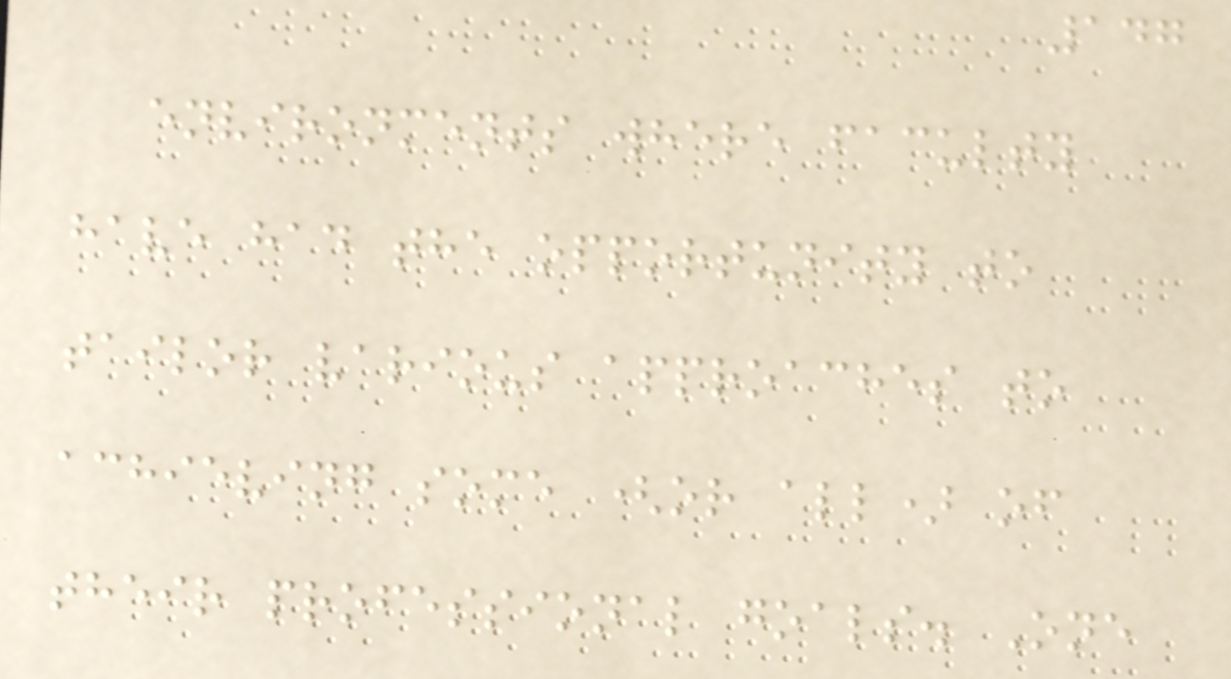147
environments where faculty
have had the opportunity to
tailor various approaches to
achieving some (or all) of
their professional goals. One
